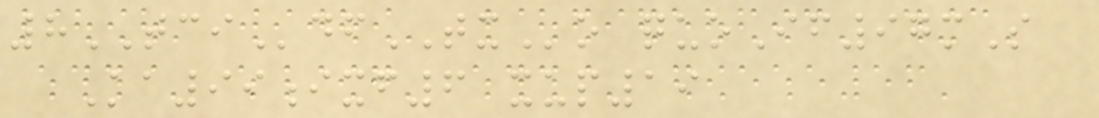8TCIdfTXo quoIf97mS
Ka99ixf6 xup19
